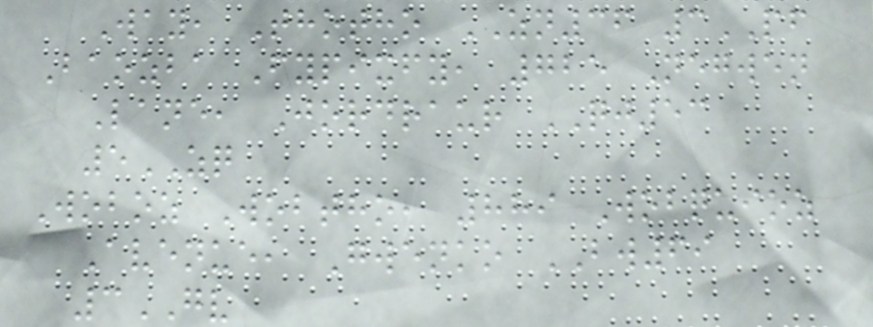Way, Thotho ZN36 3PF
Baozba Fypixfy, 725 Negwen
Lane, Jordraur QJ53
5ZQ
Woboz Wobtho, 889 Wobquioz
Avenue, Gwenko BW69
3GV
